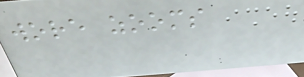wore zooms
